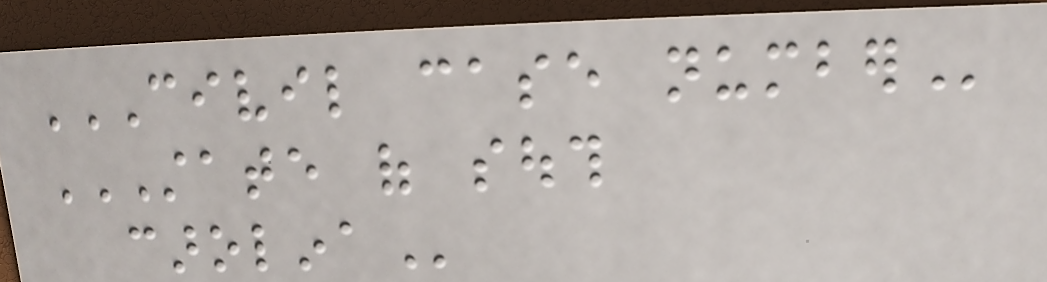CIVIL CASE NUMBER
STATE OF SOUTH
CAROLINA
